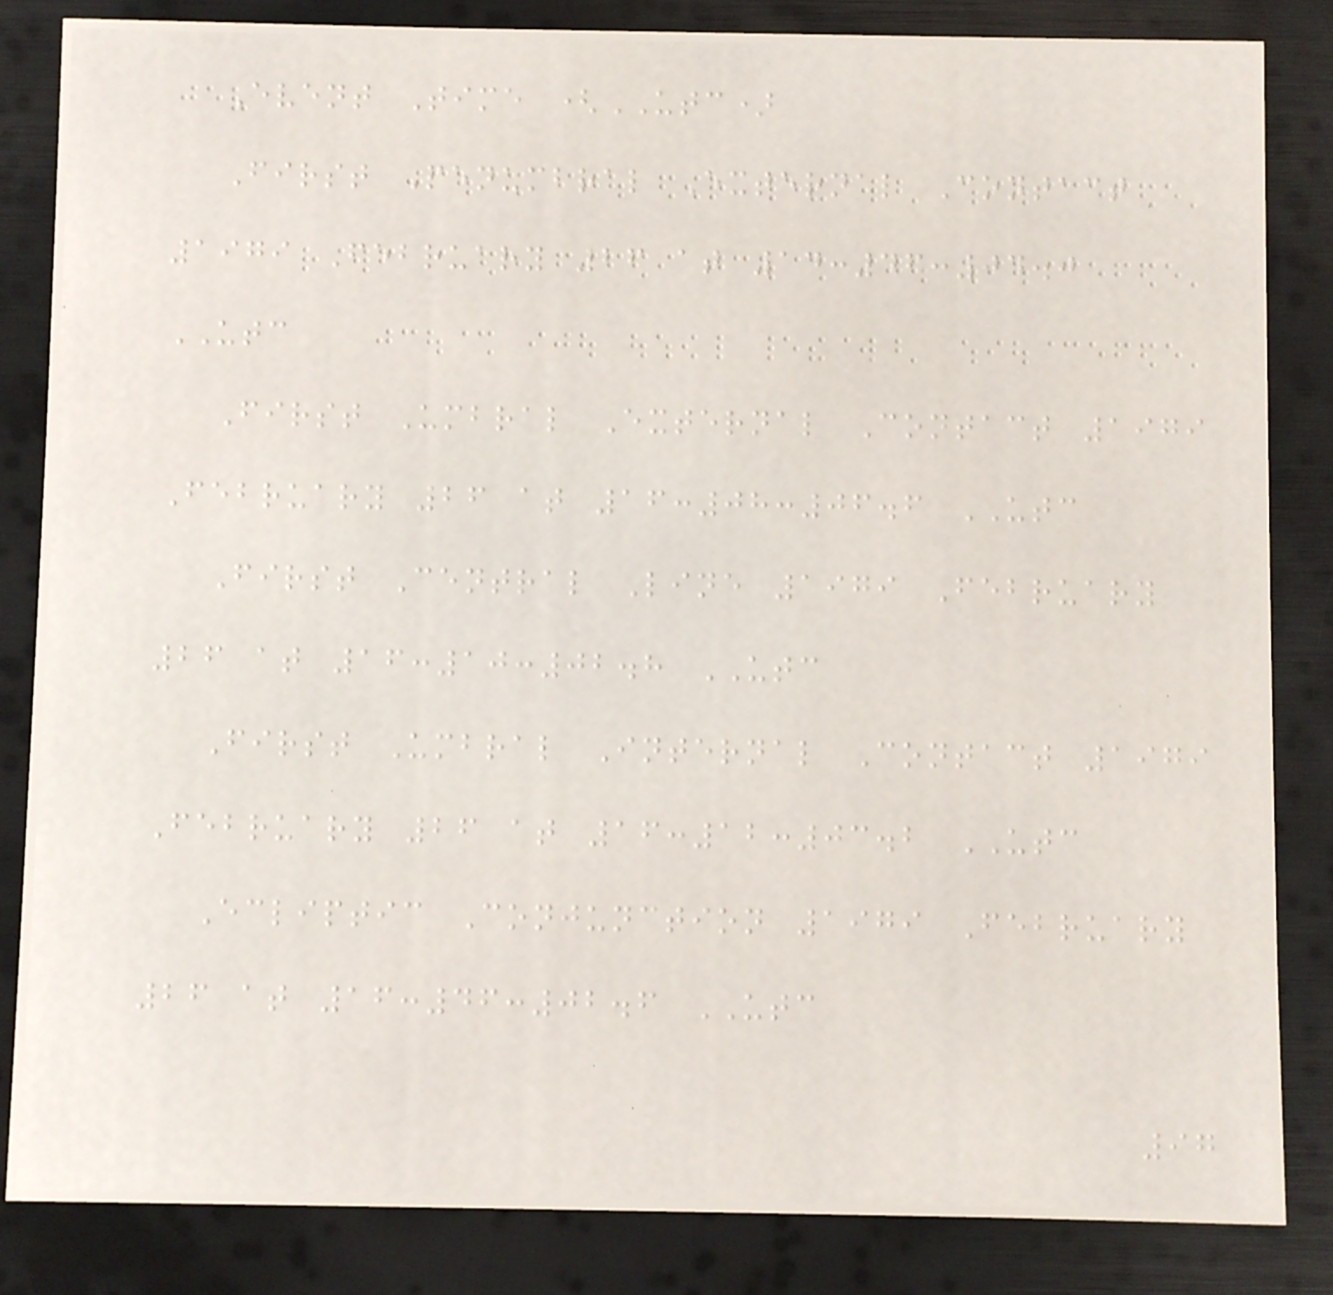Event Time (UTC)
First Penumbral External Contact
1979 February 26 at 14:46:04.0
UTC
First Umbral External Contact 1979
February 26 at 16:08:06.6 UTC
First Central Line 1979 February
26 at 16:10:02.8 UTC
First Umbral Internal Contact 1979
February 26 at 16:12:03.2 UTC
Ecliptic Conjunction 1979 February
26 at 16:46:02.6 UTC
97
